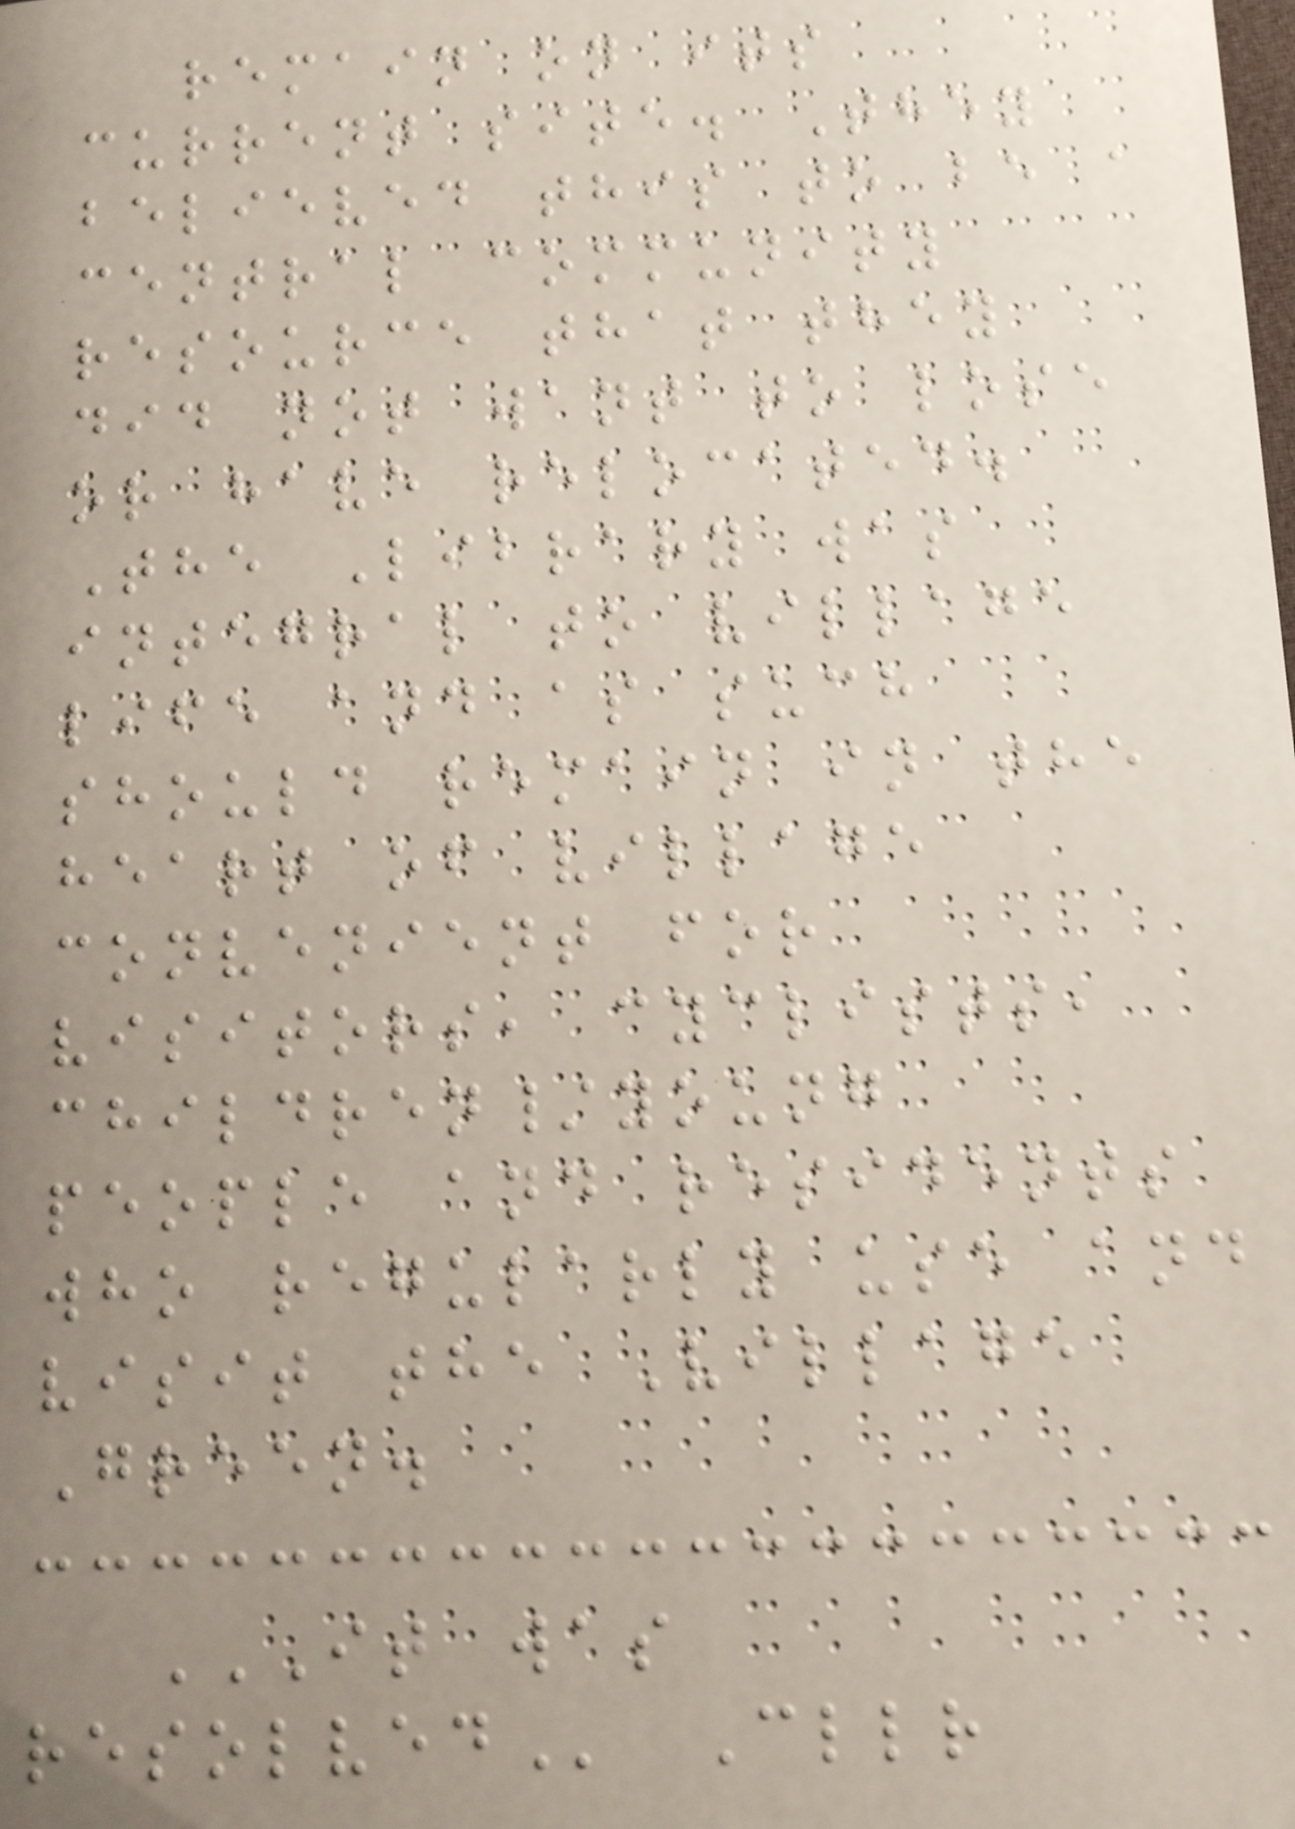remain on its
current site. They
believed this to be a
central community
resource that they
did not want to lose
or have relocated.
The Library was
integral to village
life and as such
should remain in the
heart of village
convenient for
visitors, cyclists,
children/young
people and residents
who regularly use and
visit the Village
Green.
IT WAS
RESOLVED Cllr
